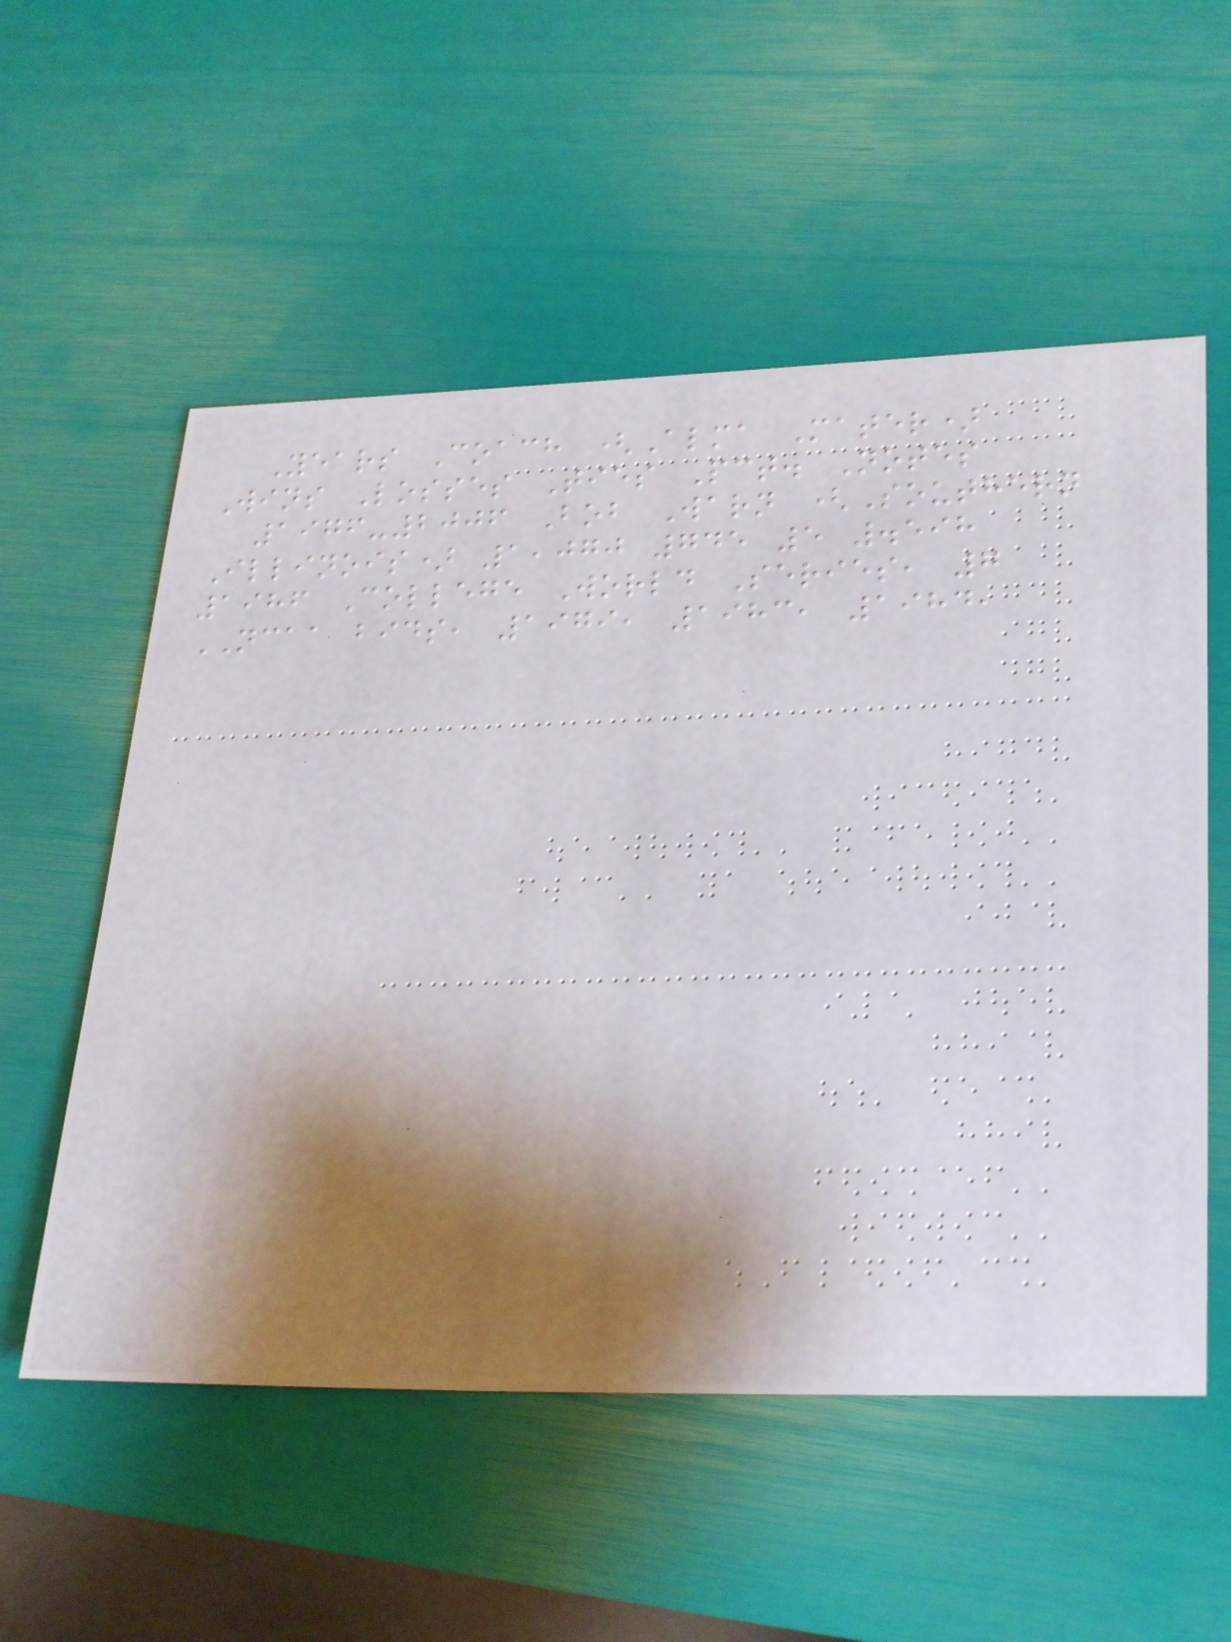Years Coach (Alma Mater)
Wins Losses Ties Pct. Notes
1976-2006 Bob Warn (Southern
Illinois) 1,070 745 5 .598
1986 College World Series, 7
NCAA bids, 1979, 1983, 1984,
